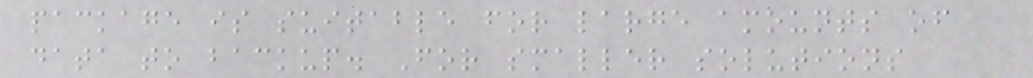package is suitable for large amounts of
data to backup. For smaller solutions
